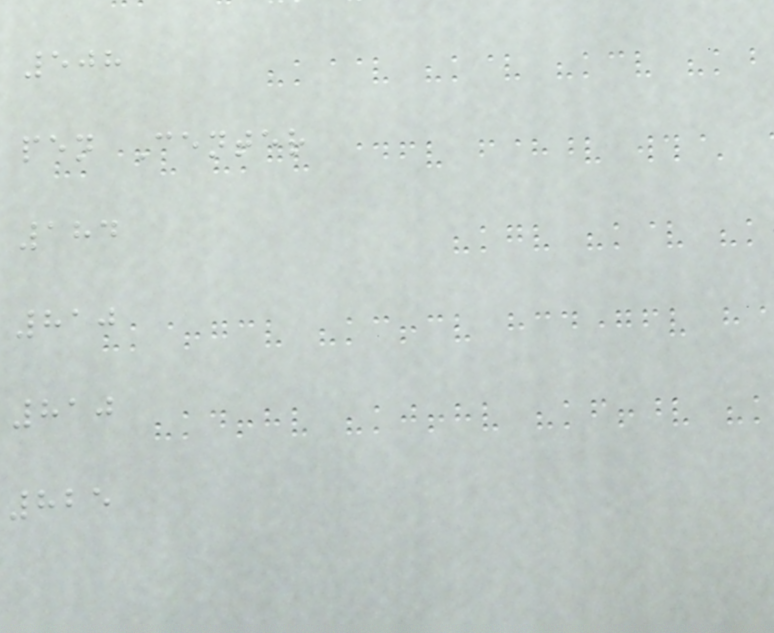508
pen Center
184
810
810
825
